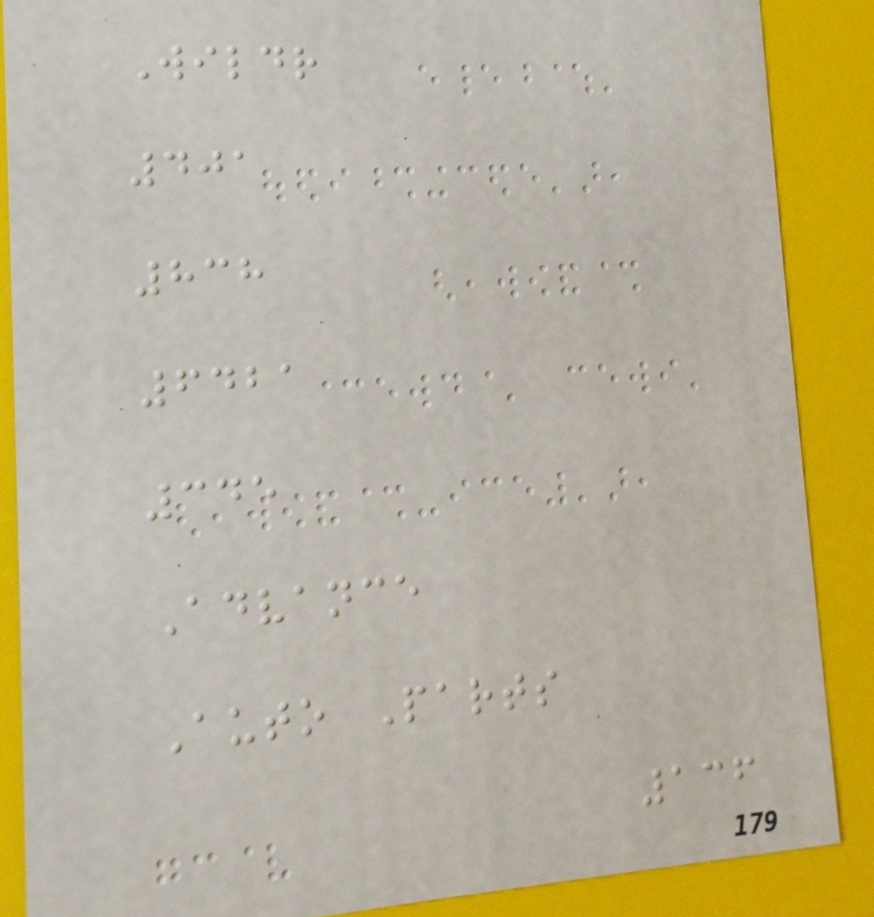Wildr
401
838
6421
345
Advance
Auto Parts
136
